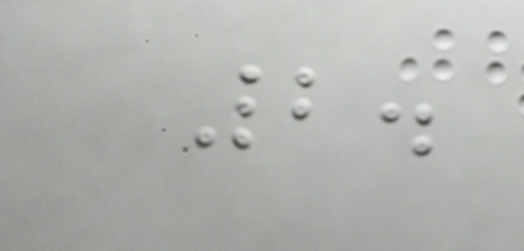2.
